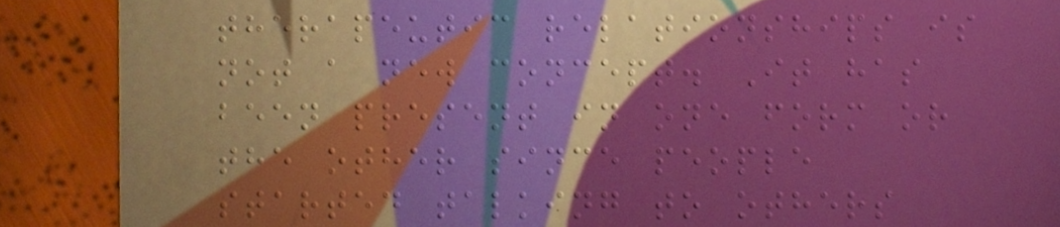therapeutic relationships is
not a new concept. It has
been present in one form or
the other since people
started talking to others
